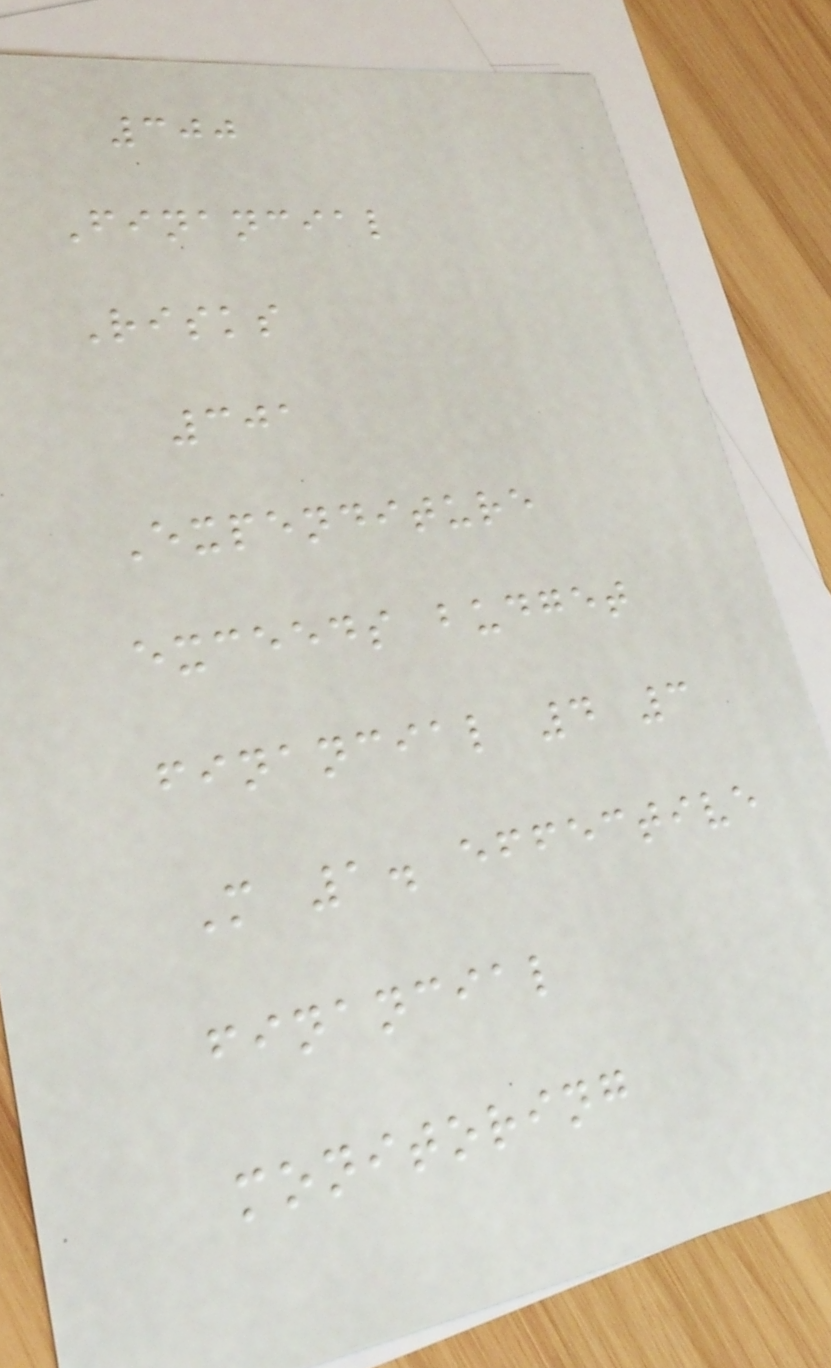300
Financial
Risks
301
Expenditure
exceeds budget
financial 4 3
M 1. effective
financial
monitoring
